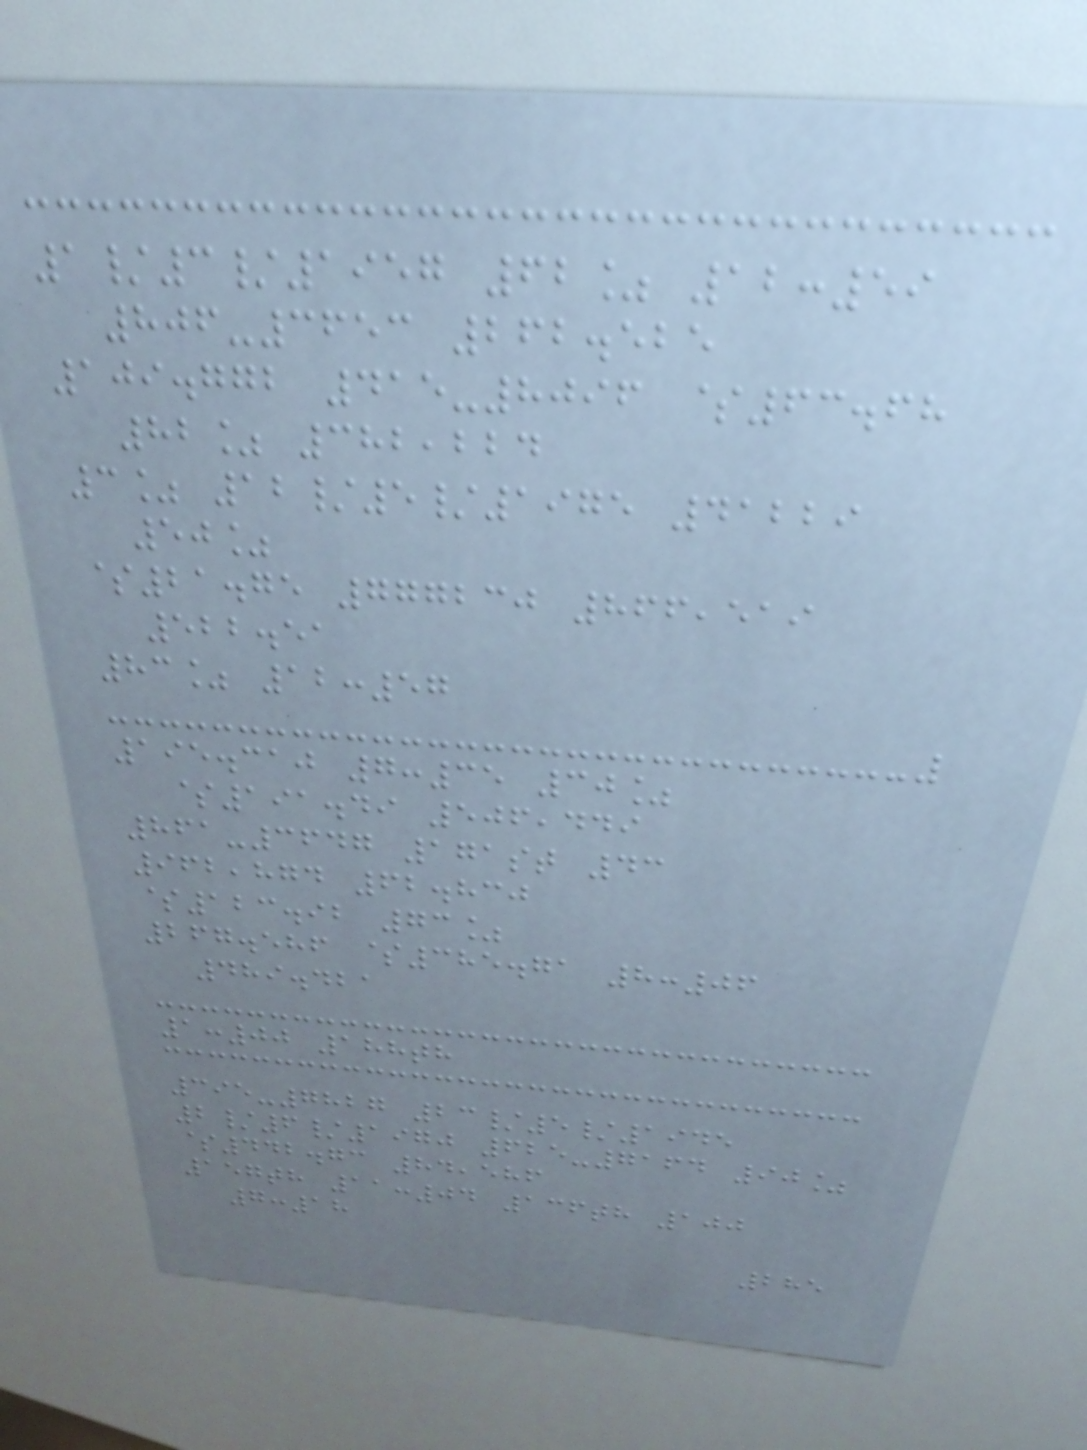1/3/1957 62% 12:59
806-3653 262.525
109.772 415-8096 $63.68
82% 382,224
3% 12/5/1975 41229
50%
$21.75 777230 866,519
522.51
83% 12:57
195.310 7:35 30%
$191.49 506,449
861-3647 171st 43
962,874 62.830
$123.92 73%
267.586 $385.71 8:06
489.421
1:00 188th
395-7827 23/5/1945
2/6/1970 625-7164 90%
$442.73 84,586
157th 11:04 136th 100
7:18
285
